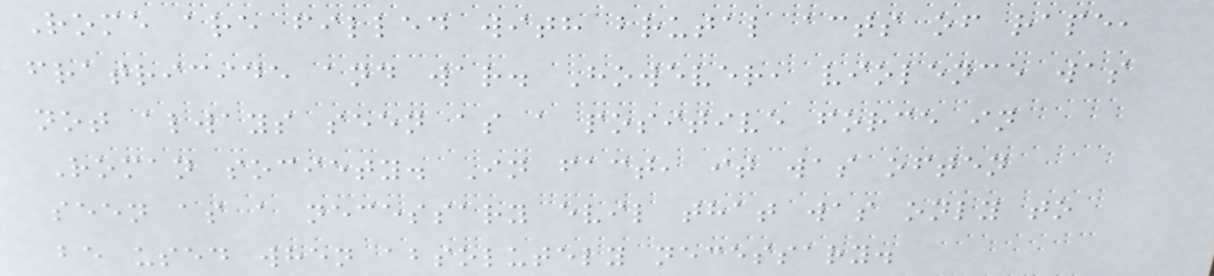Rome are filled with brutal acts of rape,
fratricide and war. However, violence was
not always seen as a positive force in
Roman society. In fact, it was often
seen as a necessary evil that was only to
be used when absolutely necessary.
